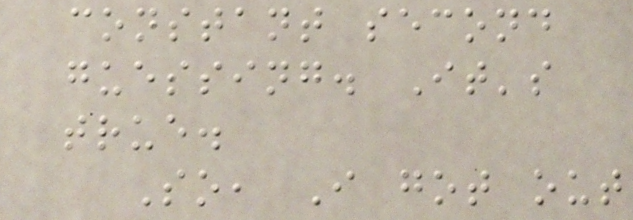constant second
guessing. It's
true.
So, I got out
